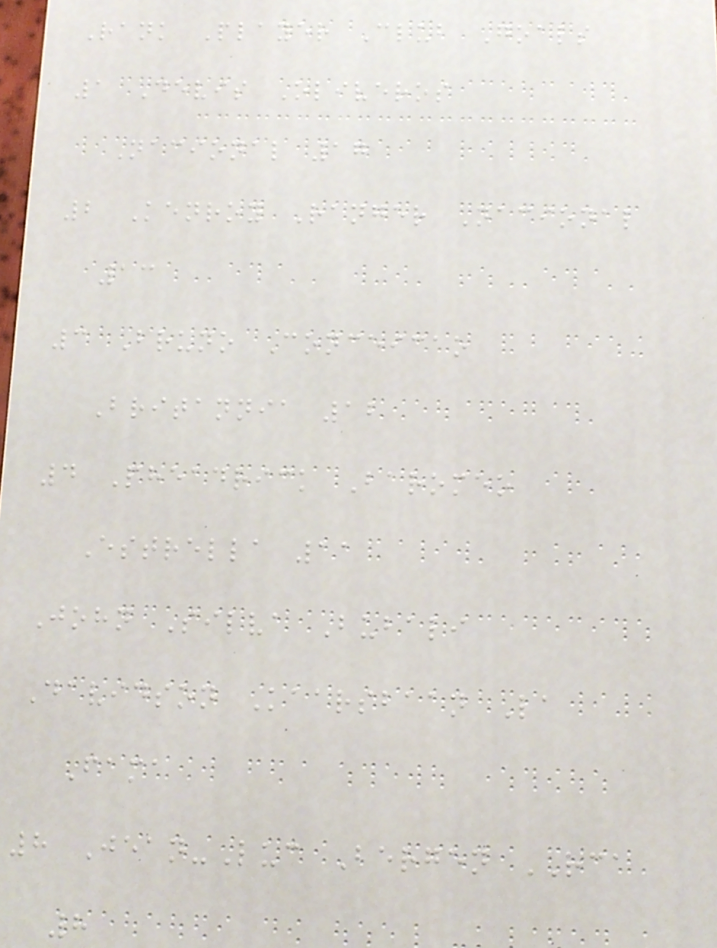Rank Player Club Goals
1 Devis Oliveros
Nacional 17
2 Kenroy Ranger Nacional
13
3 Bruno Conceicao
Britannia 12
4 Pheadrick Baromeo
Estrella 11
John Silva Bubali
Davidson Kaarsbaan La
Fama
8 Jean-Luc Bergen RCA
8
